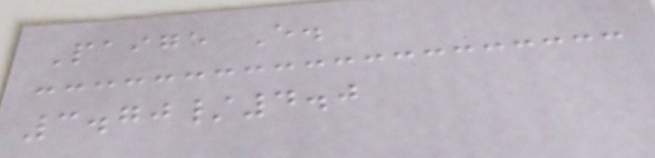Paige E.
3.70/4.0
